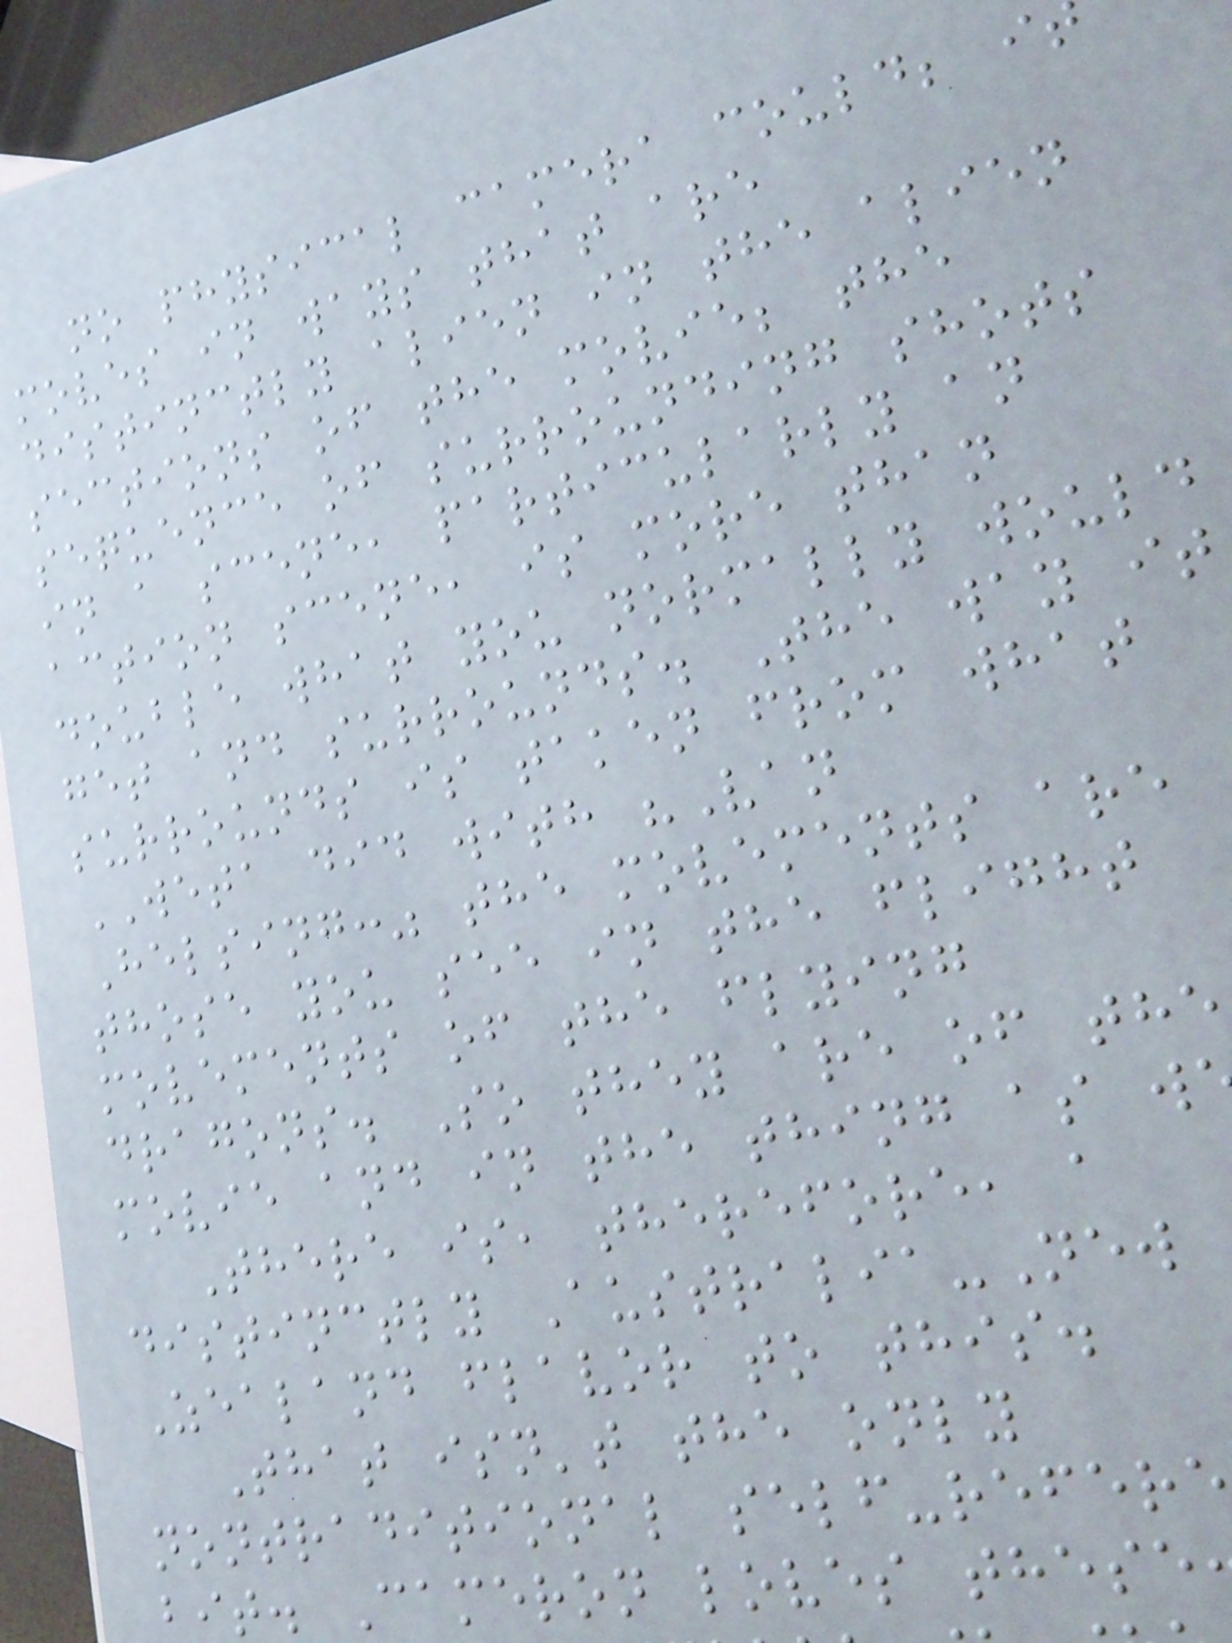no physical camera could; i
moves in ways that are
distinctly alien in the alien
sections of the movie; the
sequence of surrounding shots
in a scene, particularly an
action scene, is more than
double what you normally would
get and surrounds. The way it
surrounds is taken from what
WETA did with "Van
Helsing:" the movements are
those you see in the flight
movements of the flying
dragons. So they are of the
movie and in the thing as w
There is, therefore, a
distinctly Australia-New
Zealand flavor to this.
That isn't the only
nontraditional self-refere
bit. Cameron loves these
